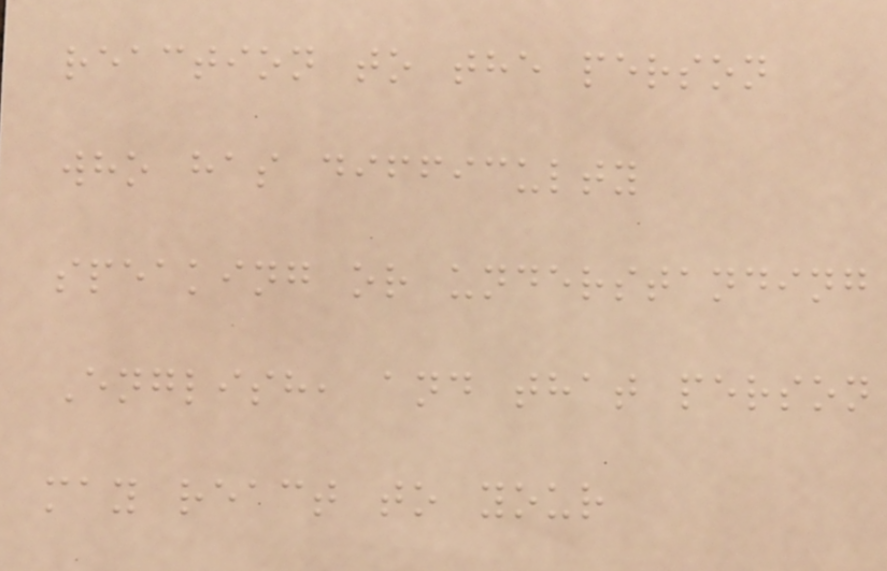reaction to the person
who has difficulty
speaking or understanding
English, and that person
may react to your
